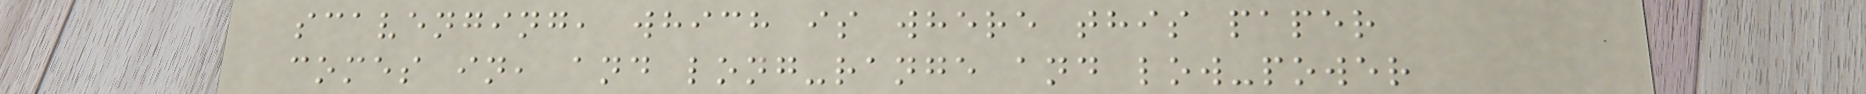scavenging, which is where this paper
comes in, and long-range and low-power
